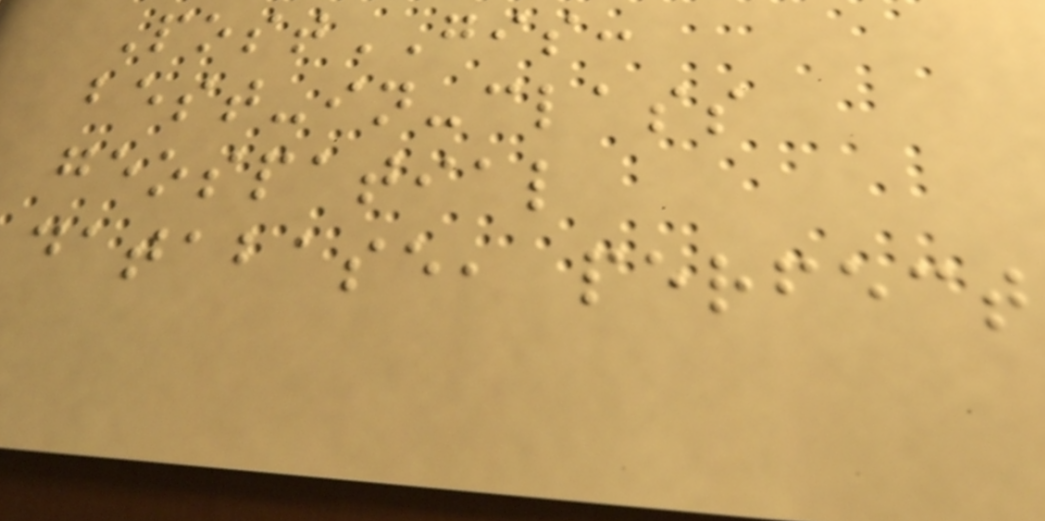PostGIS:
best-in-class
geospatial
database, perfect
